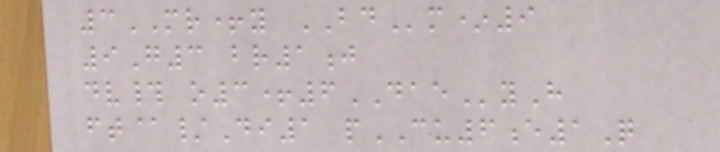3MR+y BDm*9
9G3 br1j
dv# o3+6DAEyH
ft@/Di1 pCU6e1Q
